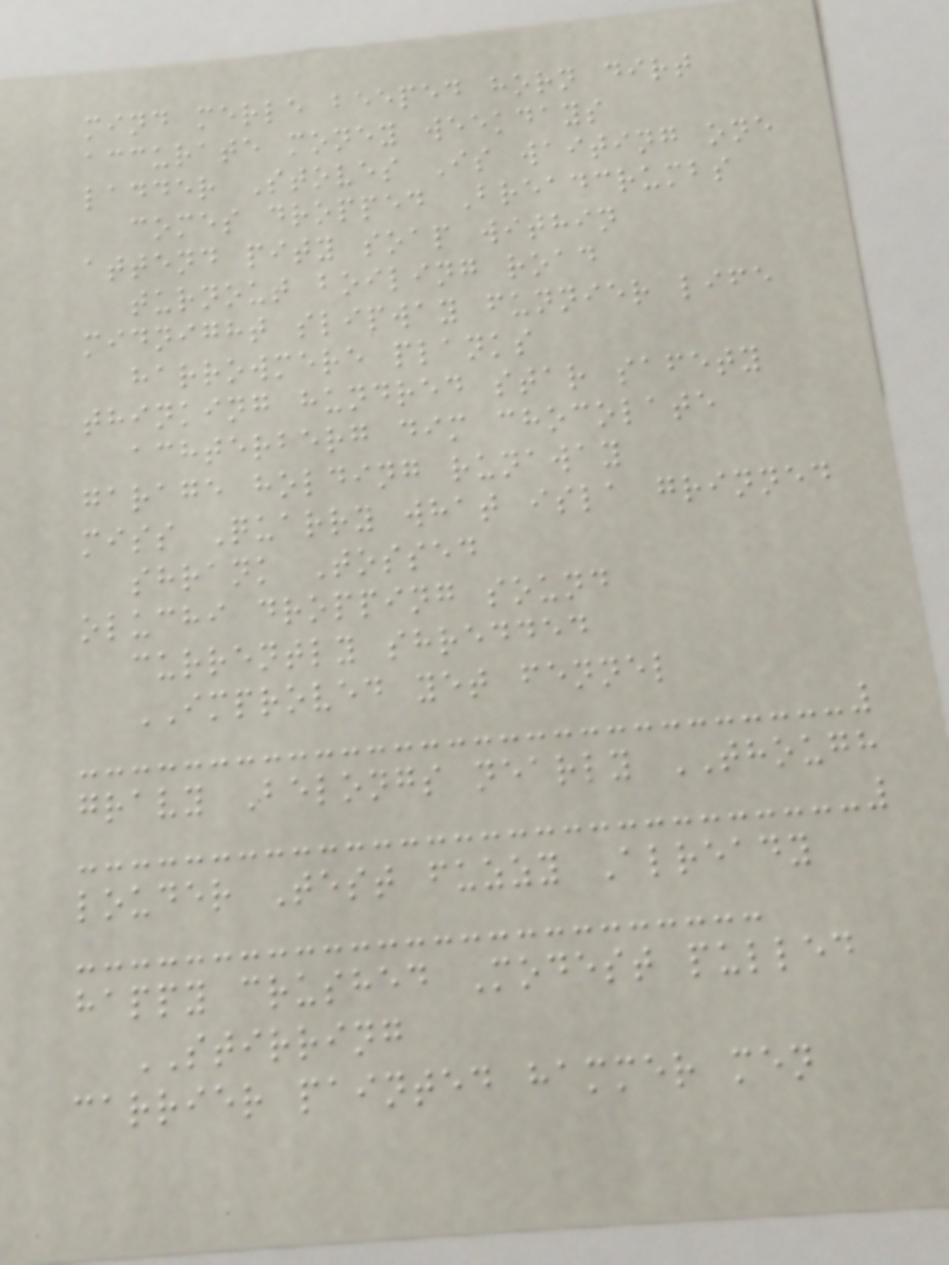mind merle beeped horn dirt
accurate money weekdays
ladder Stoves Is waiting one
comes dropped Breadcrumbs
attend pity soap within
turnout boiling road
midnight slipway funnier life
harrowmere planks
thinking hundred star safety
achterberg dim chocolate
garage holding runaway
miss Quarry what isla grinned
shrank Tossed
oluchi dropping sound
currently shredded
IMPROVED yet fennel
gravy Belongs nearly THOUGH
louder Test fuzzy Already
happy crushed Modest pulled
STIRRING
carrier painted hammer men
